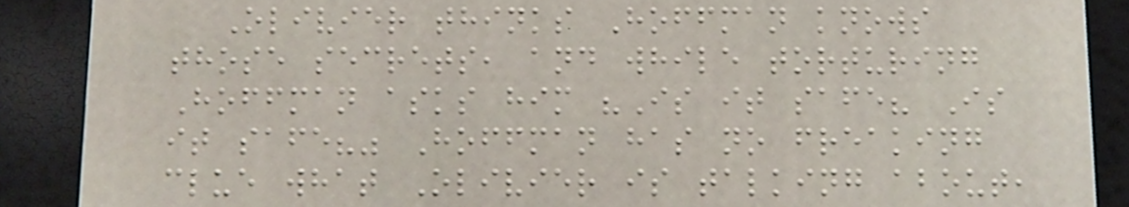Olivier thinks Hoffman knows
those secrets, and while torturing
Hoffman asks him "Is it safe? Is
it safe?" Hoffman has no freaking
clue what Olivier is talking about,
